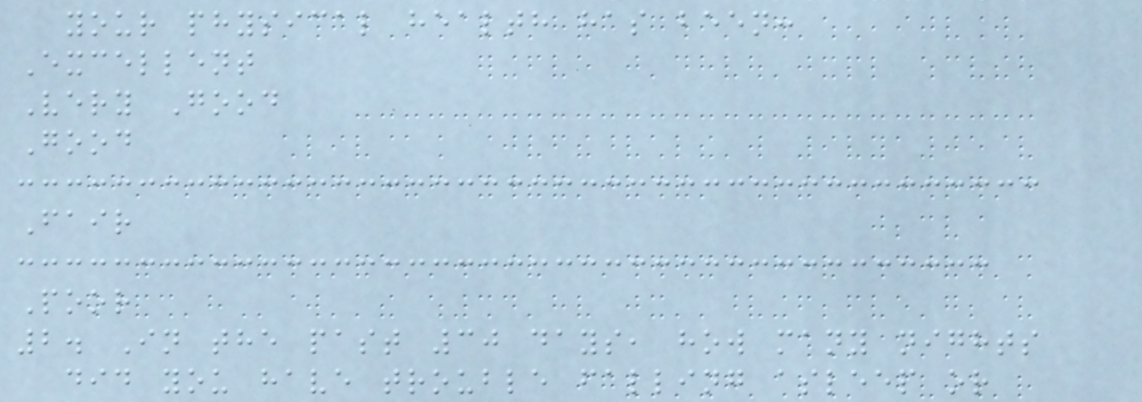your physical health has been:
Excellent
Very Good
Good
Fair
Poor
2. In the past 30 days, how many nights
did you have trouble falling asleep or
